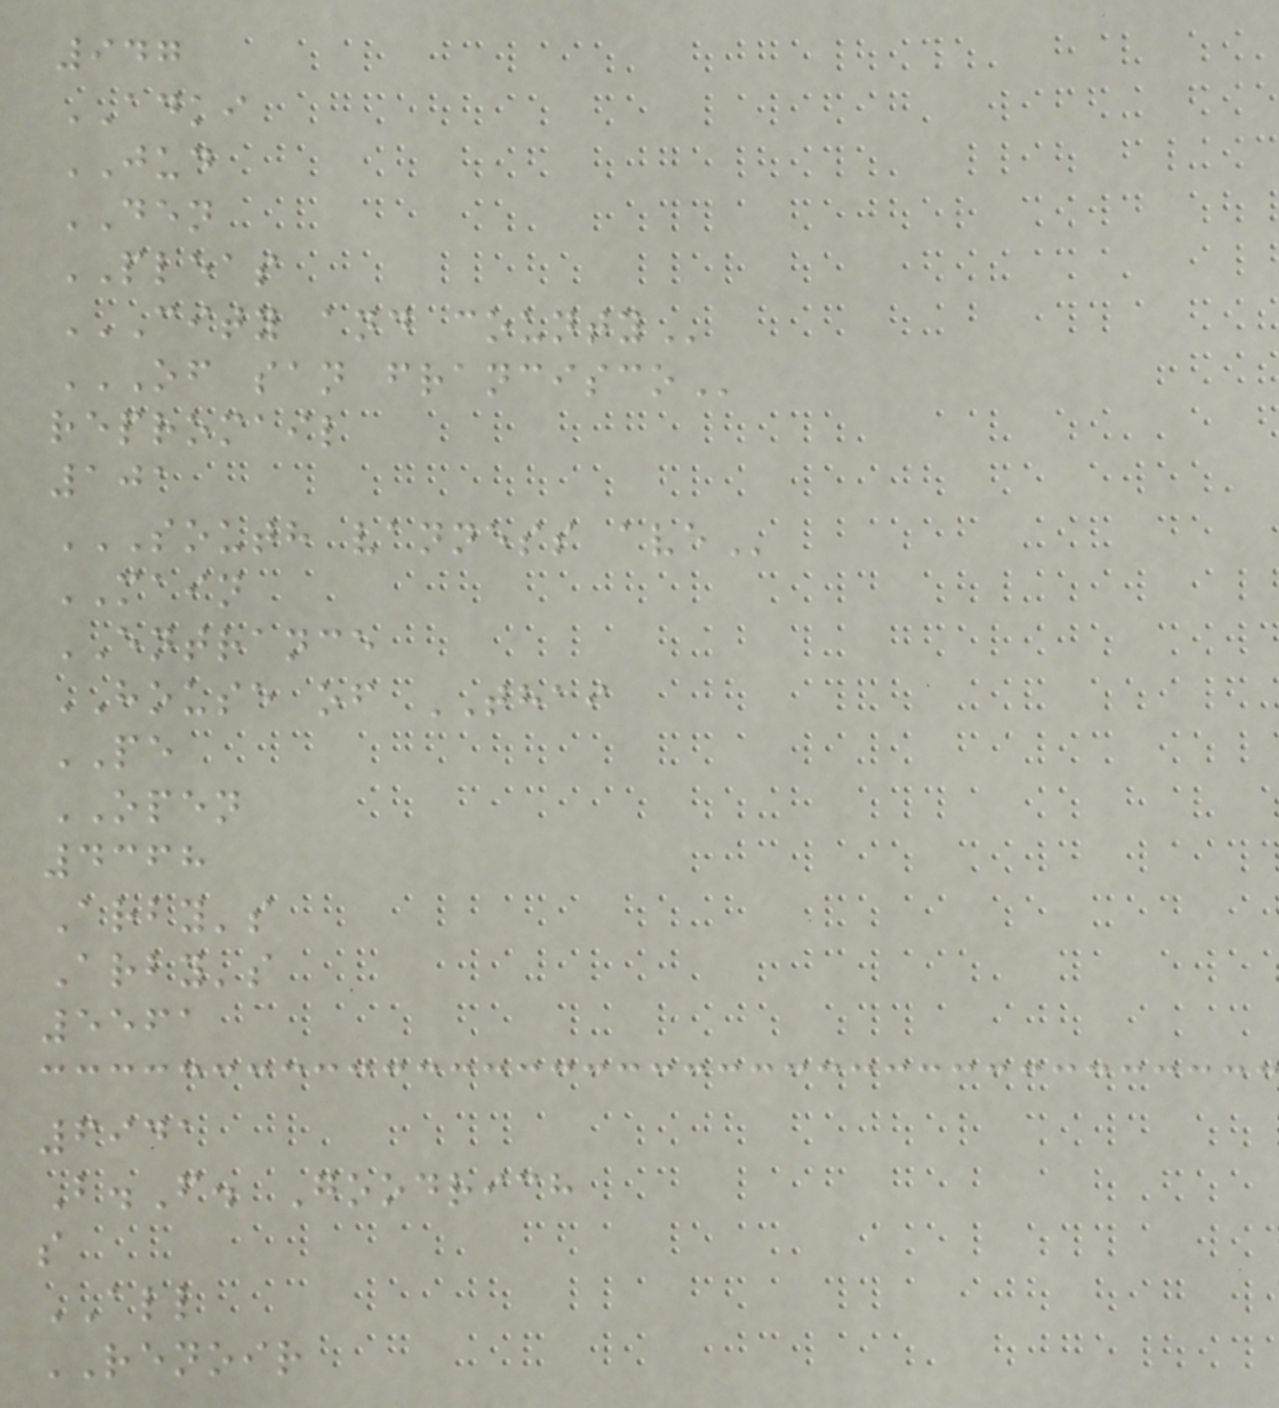947
ADKI
JUD
DEN
PLEAS
CITY AND COUNTY
OF SAN FRANCISCO
repromail
101
SOUTH VANNESS AVE
MAIN
ENTRANCE
HOUSE of THAI
PE
OPEN
4368
Arby's
Arby's
5561
6941
B.F. Goodrich
s
ALL
RENOIR
